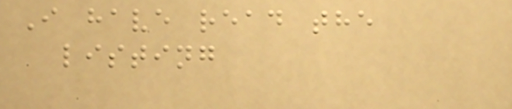I have read the
listing
